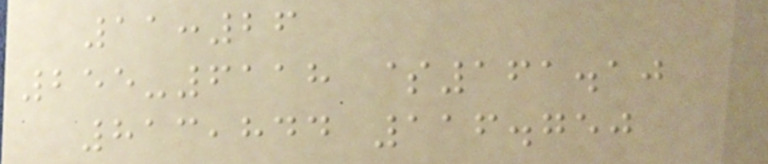11:26
255-6118 $161.10
813,844 116.750
